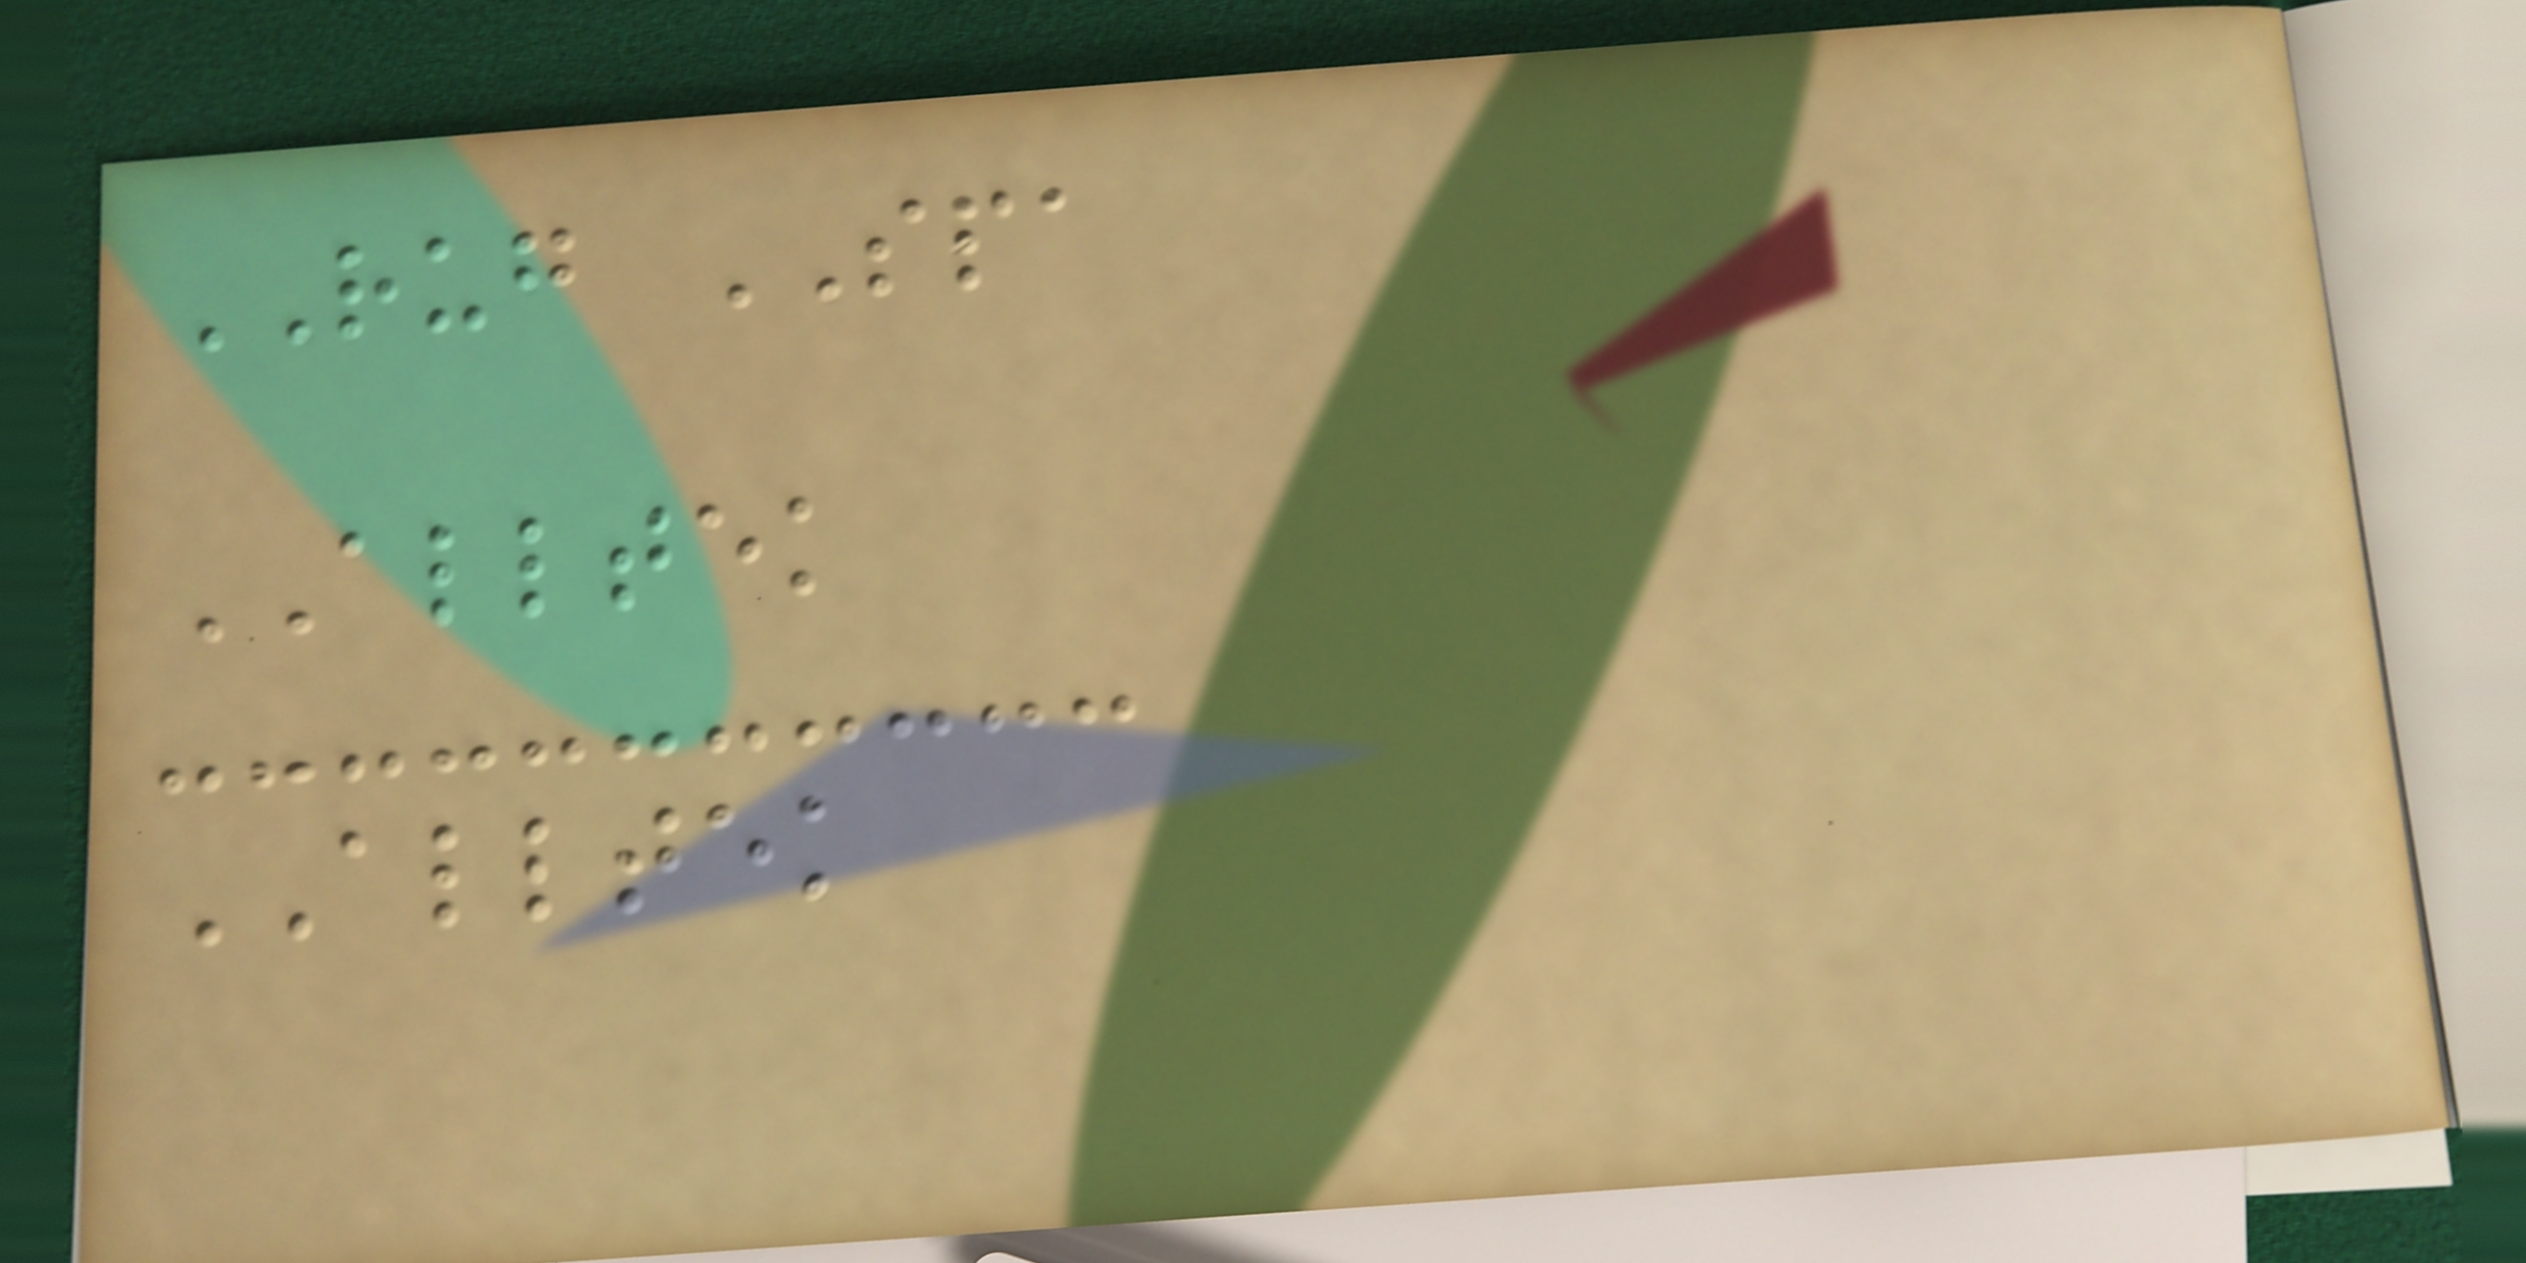RUG SPA
ALLTEK
ALLTEK
